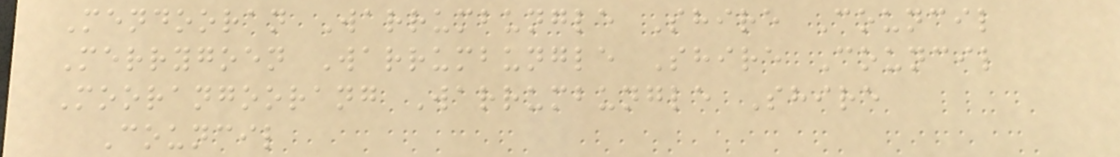Mendooran Warrumbungle Shire Council
Merrygoen Warrumbungle Shire Council
Moorangoorang Warrumbungle Shire
Council
